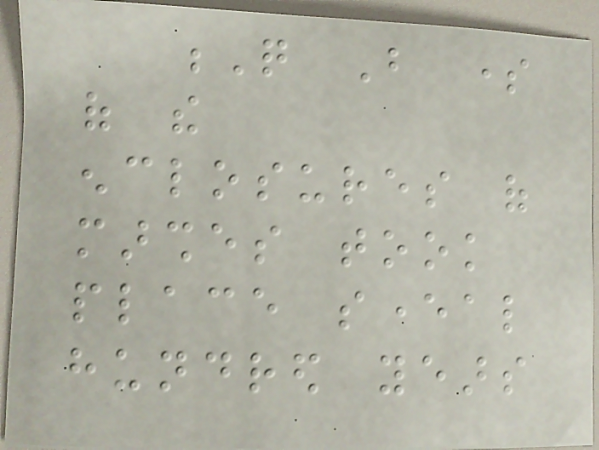Q But some
of the
enclosures of
marshes took
place several
hundred years
